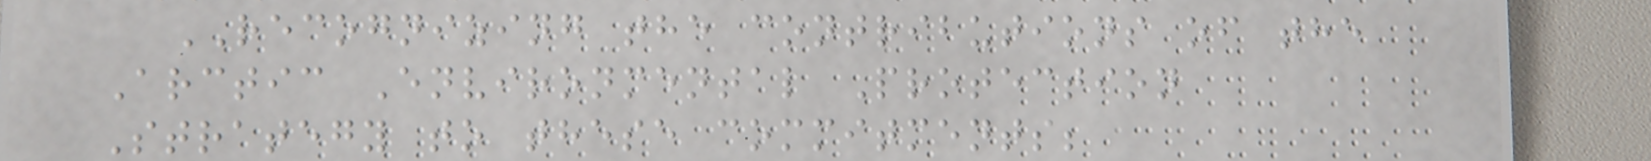RECOGNIZING the contributions of the
Arctic Environmental Protection
Strategy to these commitments;
